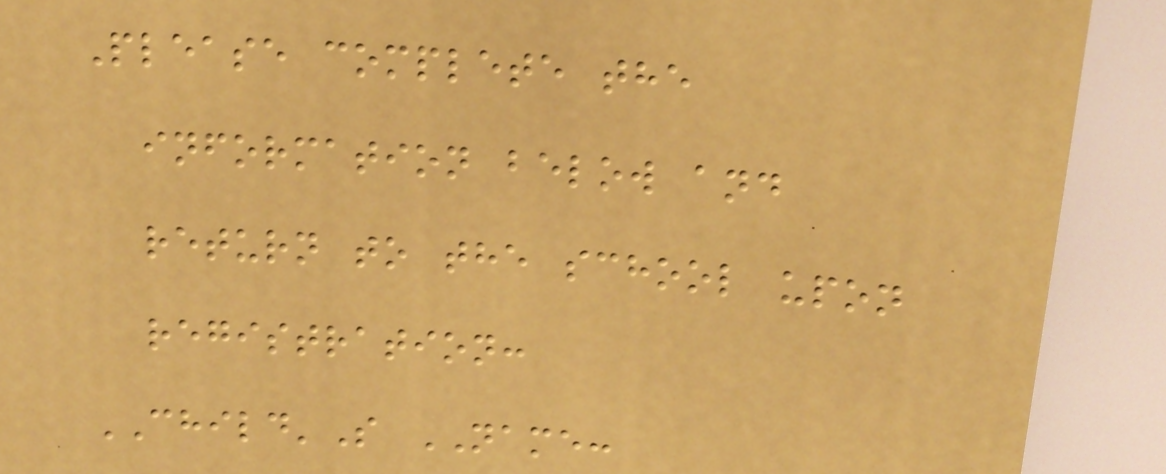Please complete the
information below and
return to the school upon
registration:
CHILD'S NAME:
